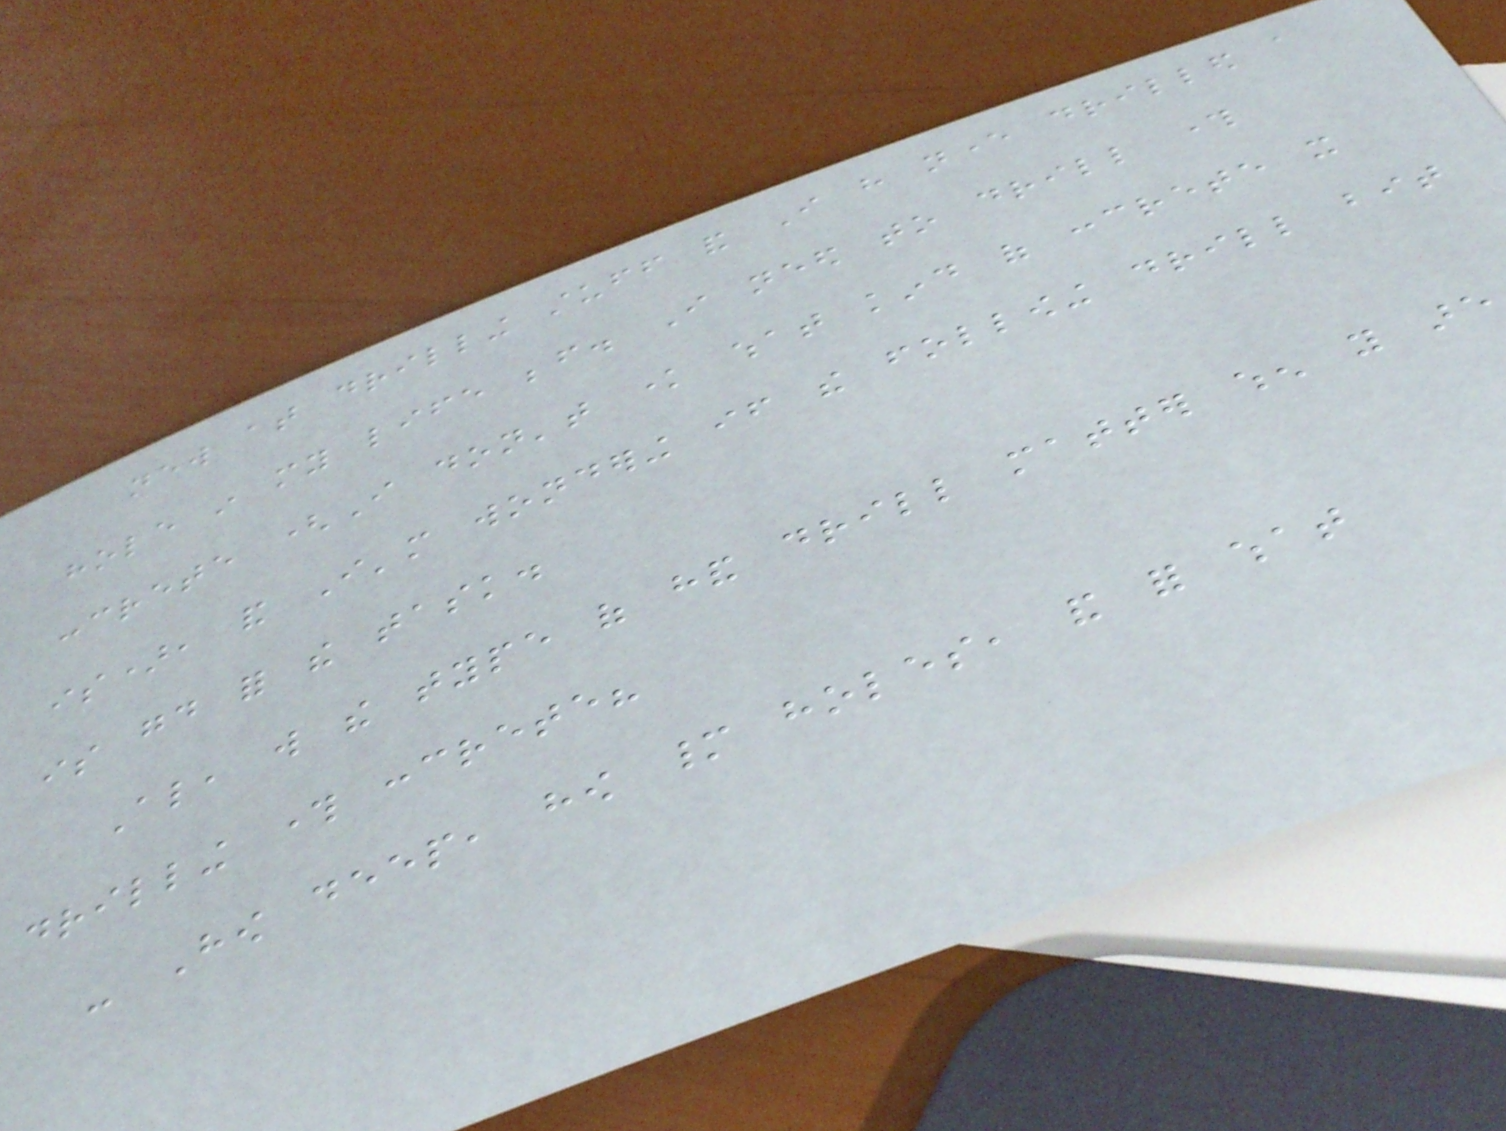new at drilling stuff and I have never drilled a
hole in my life before. I need to drill through
concrete (I don't know what kind of concrete it
is), and I'm wondering if the following drill bit
is good for the task.
Also, will the type of hand drill matter when you are
drilling through concrete?
- How deep, how many holes, and for what
